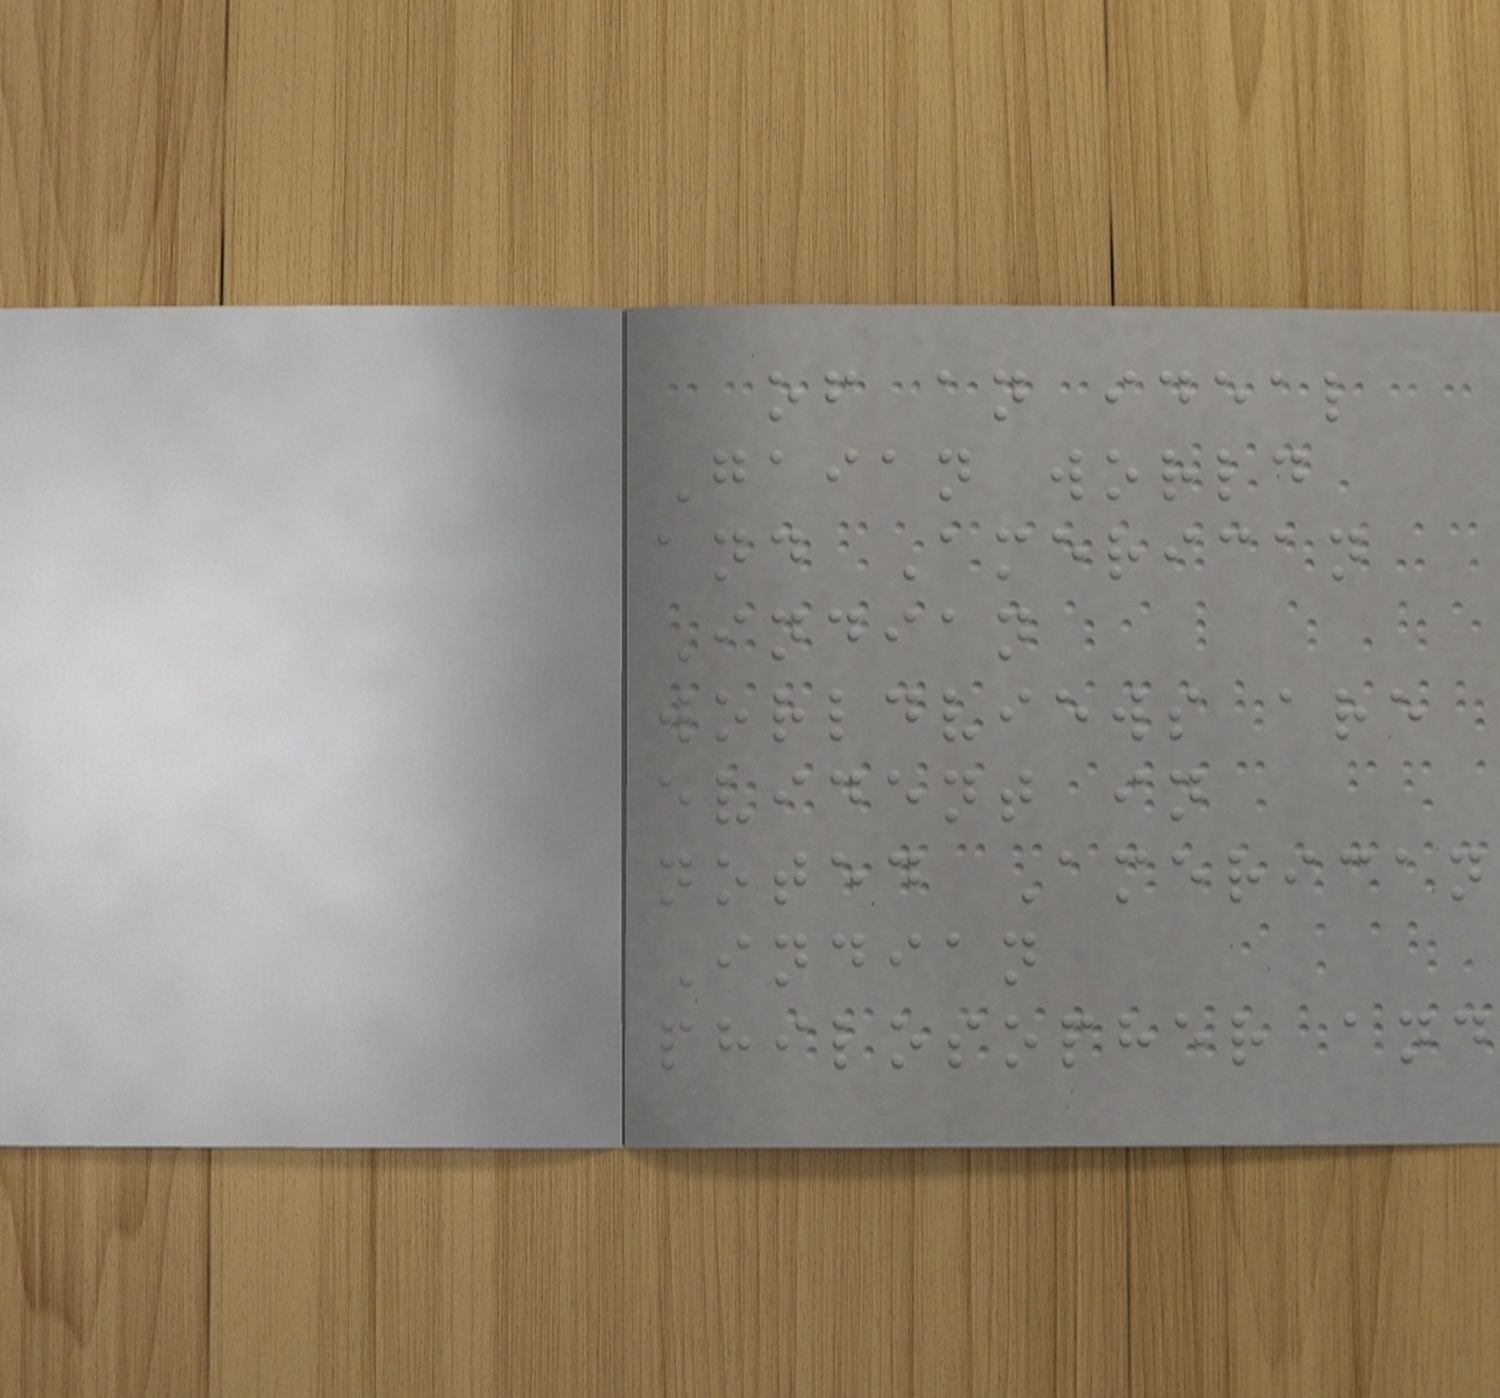of an ideal
Gaian world
and American
Indian
worldviews are
evident in
noted American
Indian
philosopher and
